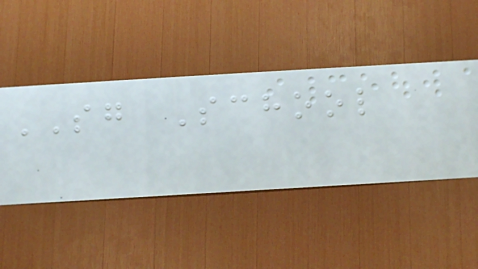SG School
